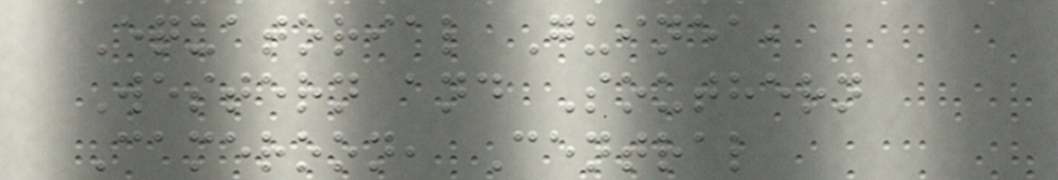Equatorial Guinea,
Western and Southern
Cameroon, Central
